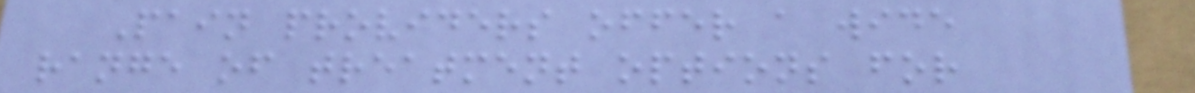Pain providers offer a wide
range of treatment options for
